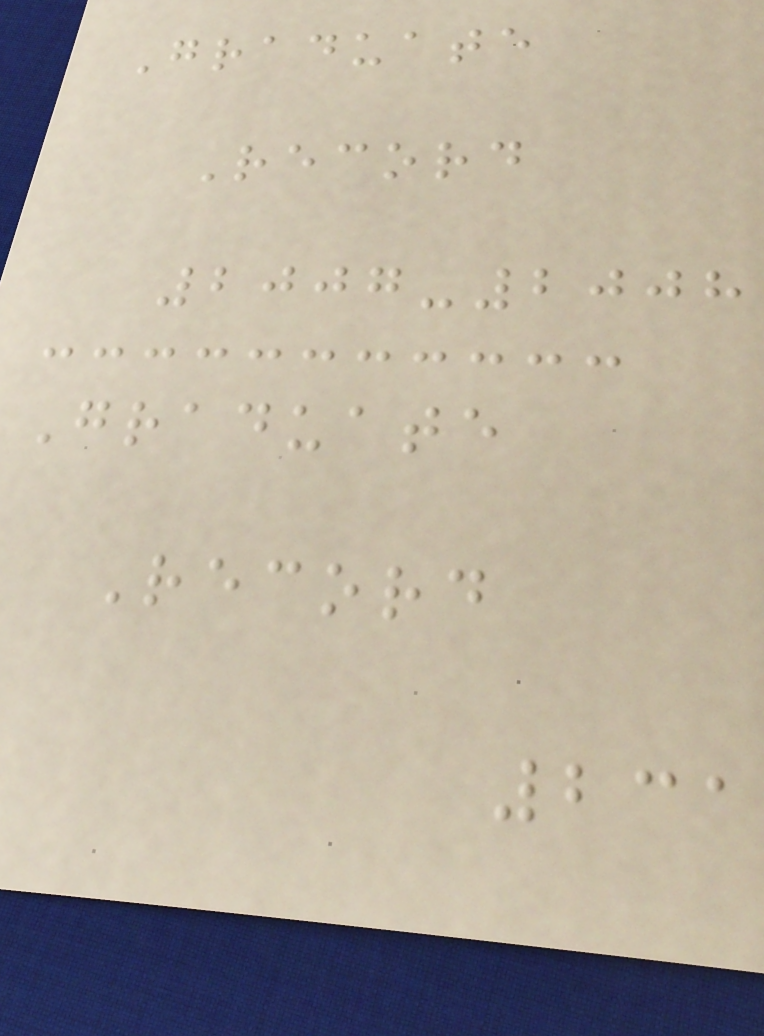Graduate
Record
2007-2008
Graduate
Record
231
